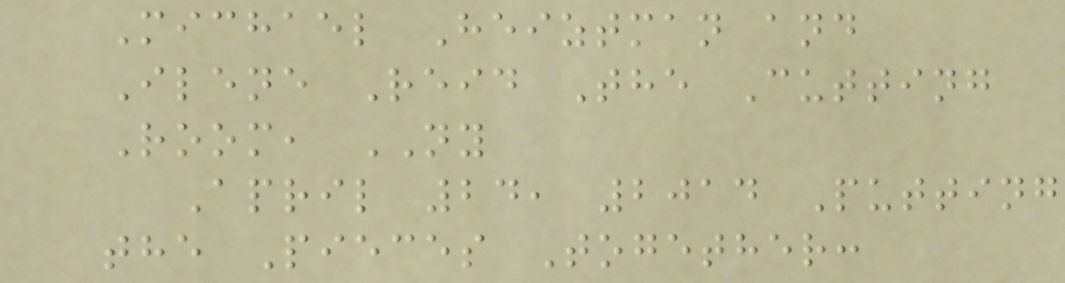Michael Heiztman and
Ilene Reid The Cutting
Room, NY
April 24, 2014 Putting
the Pieces Together:
